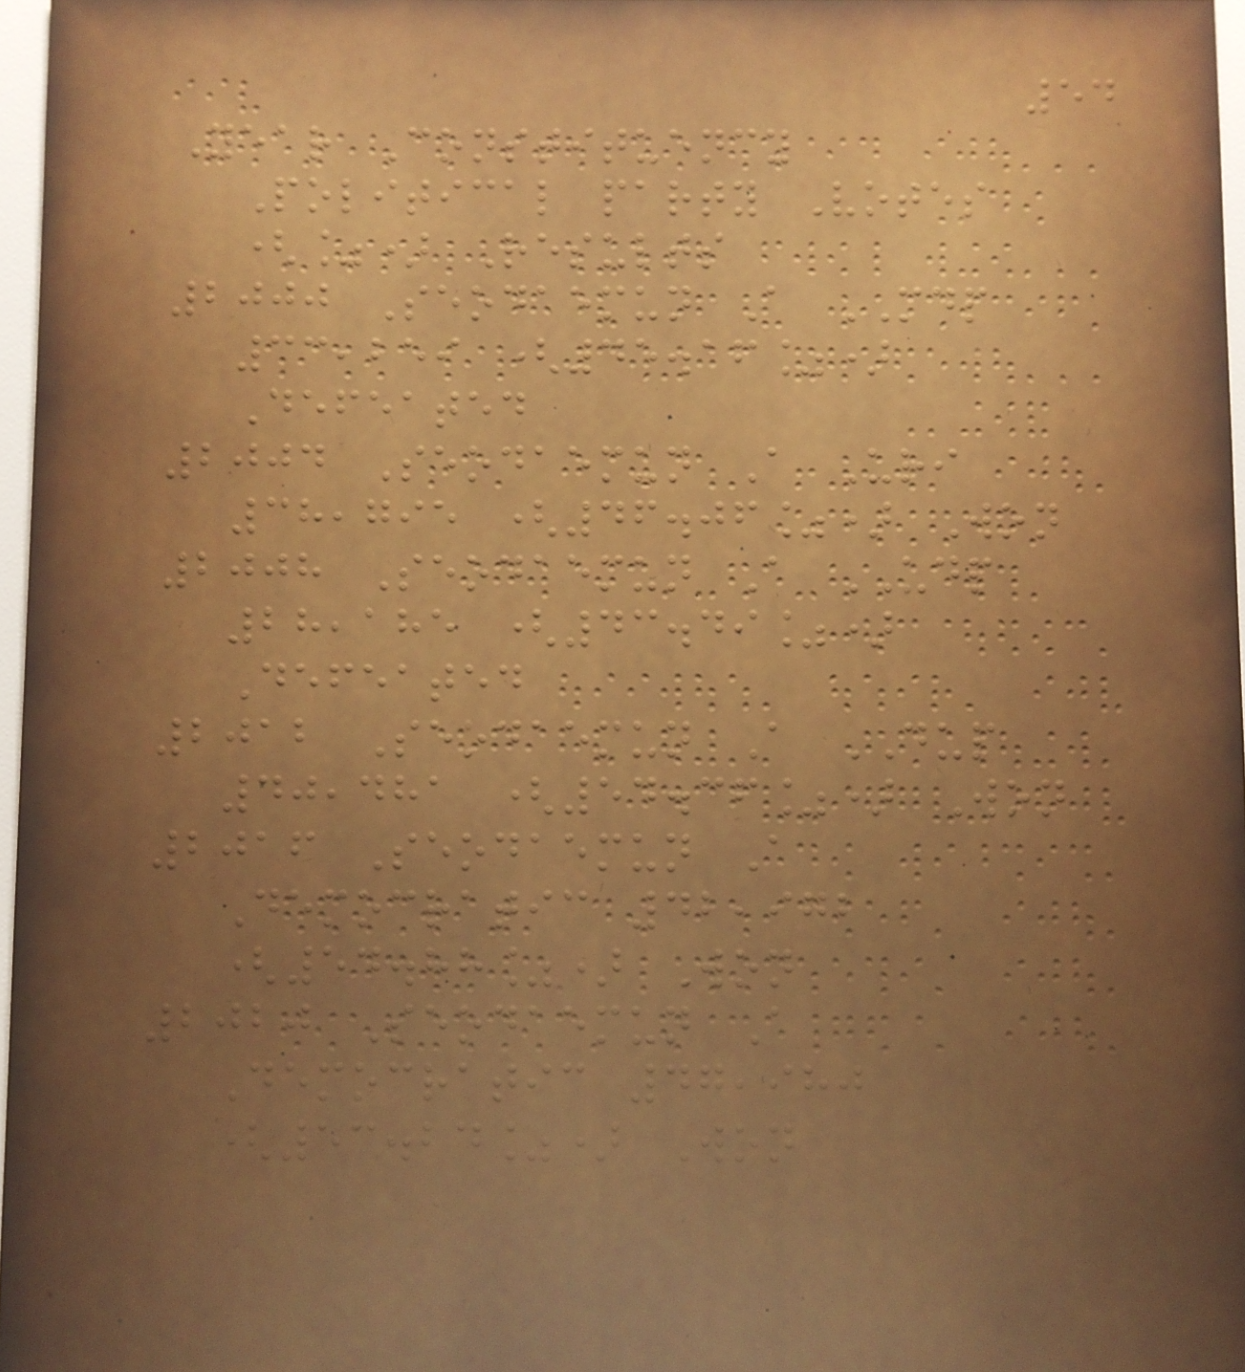54
Year Constituency
Political party Votes
(%) Results
2000 Seodaemun A MDP
33,259 (45.16%)
Defeated
2004 Seodaemun A Uri
38,795 (46.06%) Won
2008 Seodaemun A UDP
28,185 (43.49%)
Defeated
2012 Seodaemun A DUP
40,481 (54.36%) Won
2016 Seodaemun A
Democratic 42,972
(54.88%) Won
2020 Seodaemun A
Democratic 47,980
(53.24%) Won
